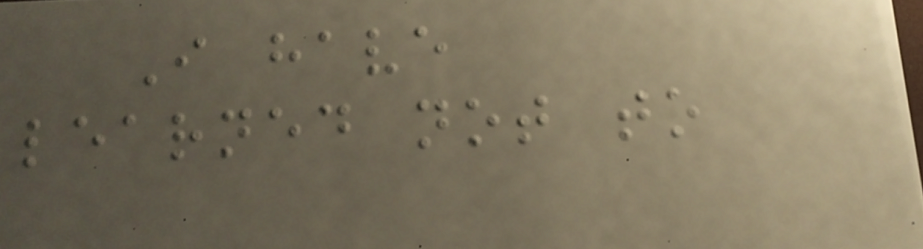I have
learned not to
